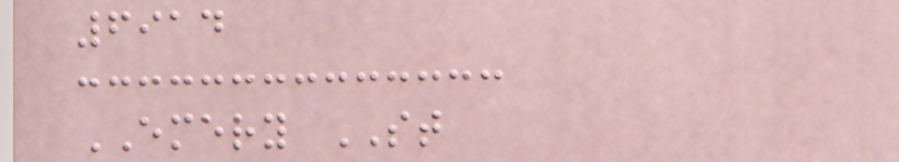6914
EMERY ST
